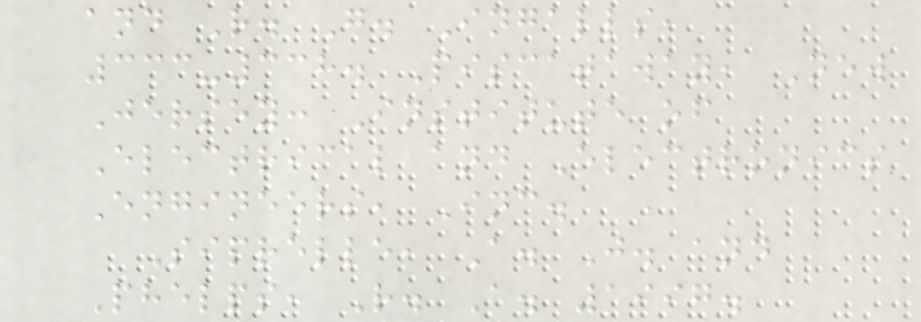and R. G. Ingalls,
333-338. Piscataway, New
Jersey: Institute of
Electrical and Electronics
Engineers, Inc.
Siprelle, A. J. and
Phelps, R. A. 1997.
